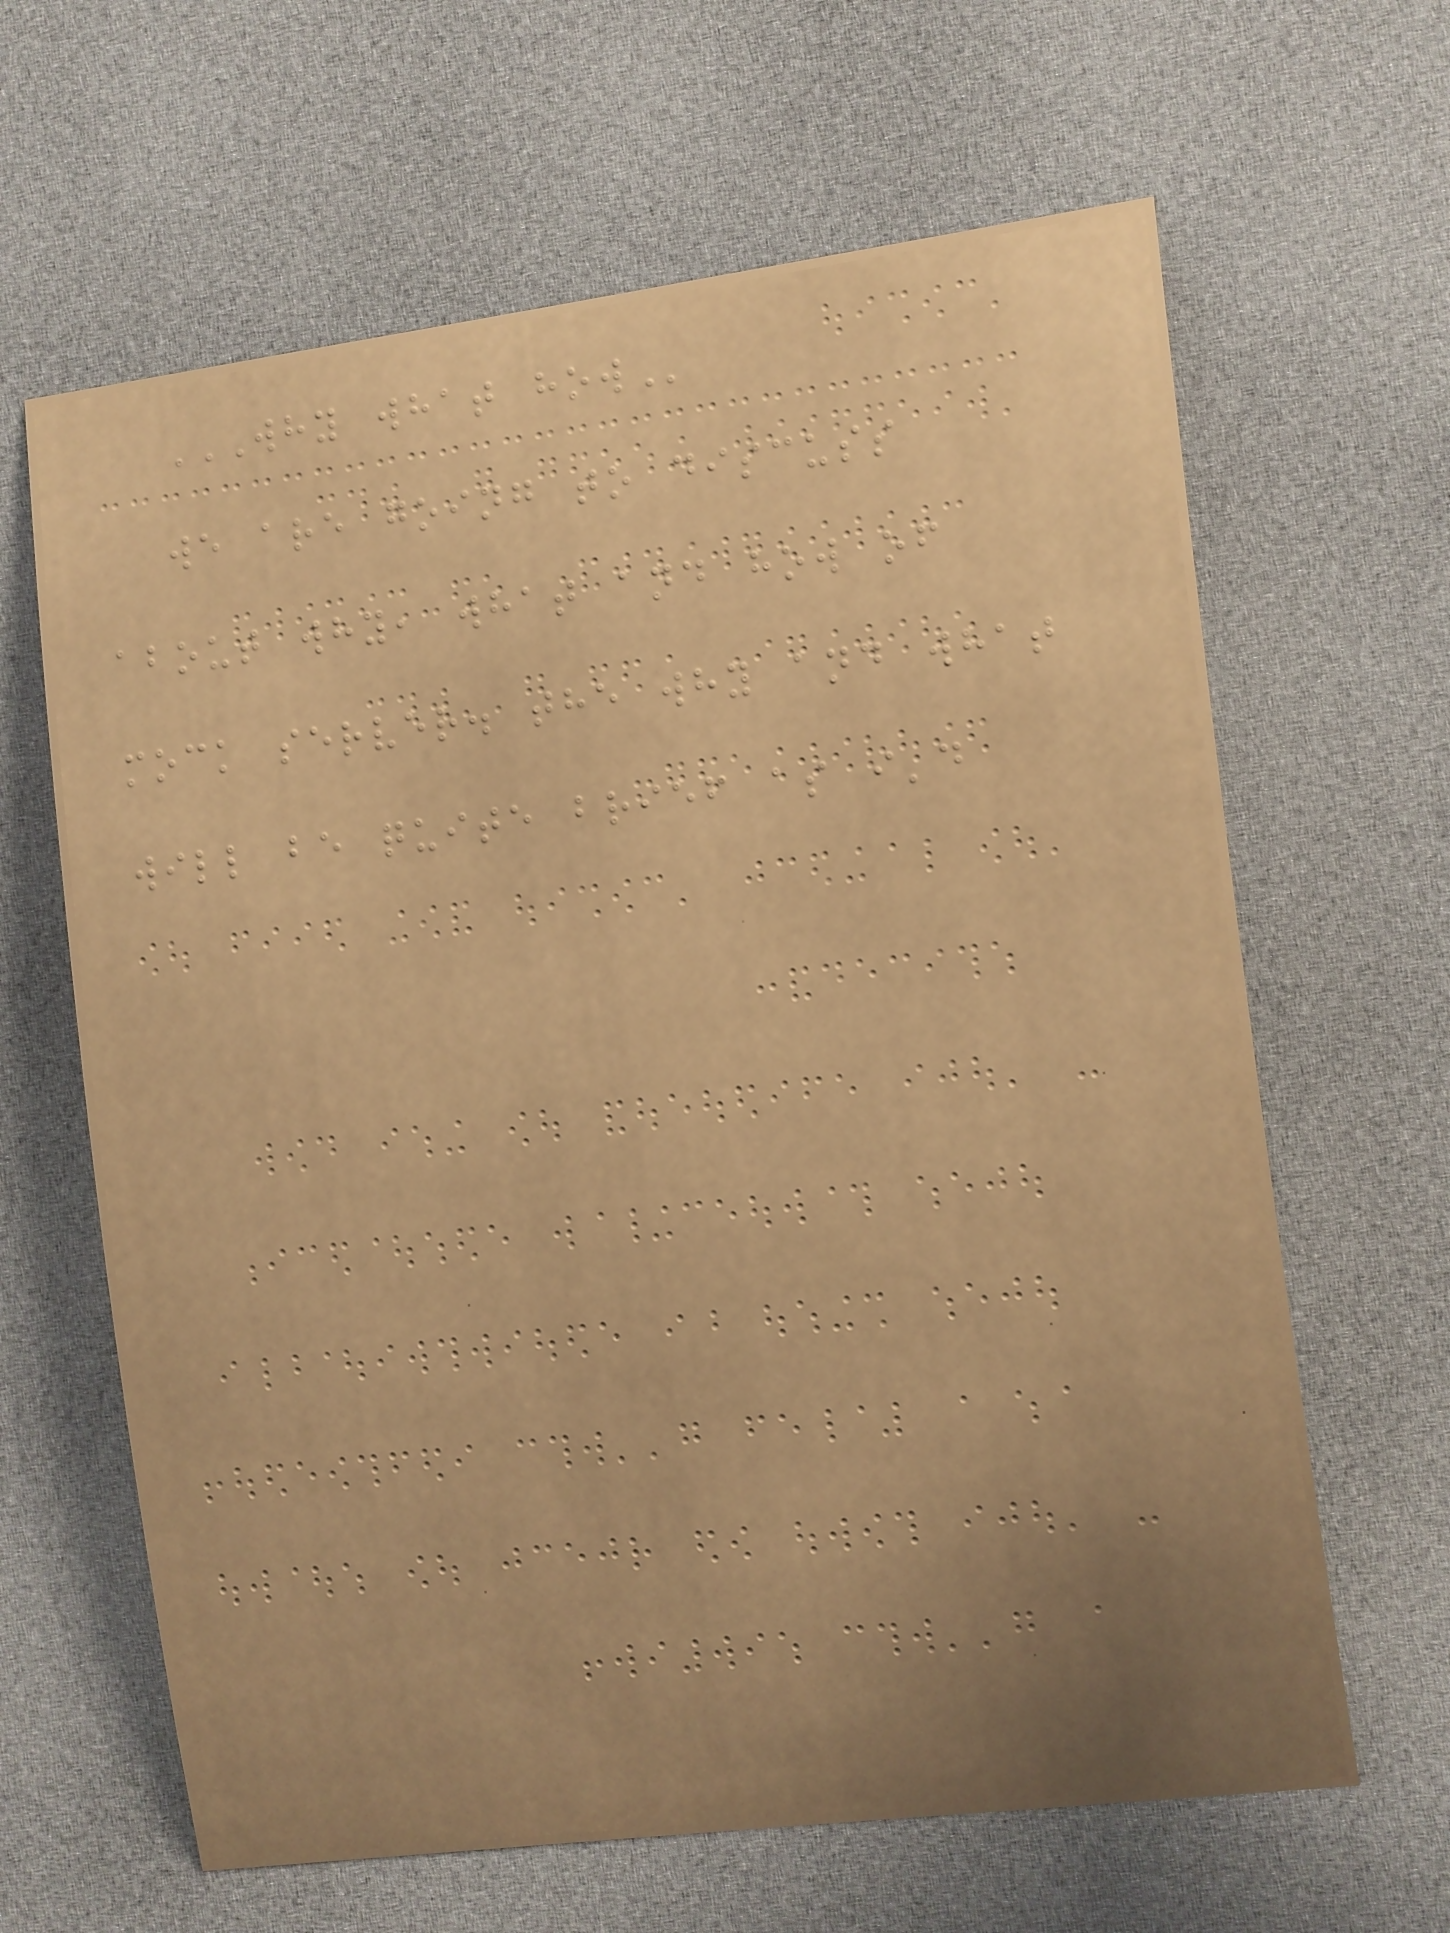WHY WHAT HOW
we are going to discuss
about why, what and how of
mock server. the why and what
will be quite brief as i'd
